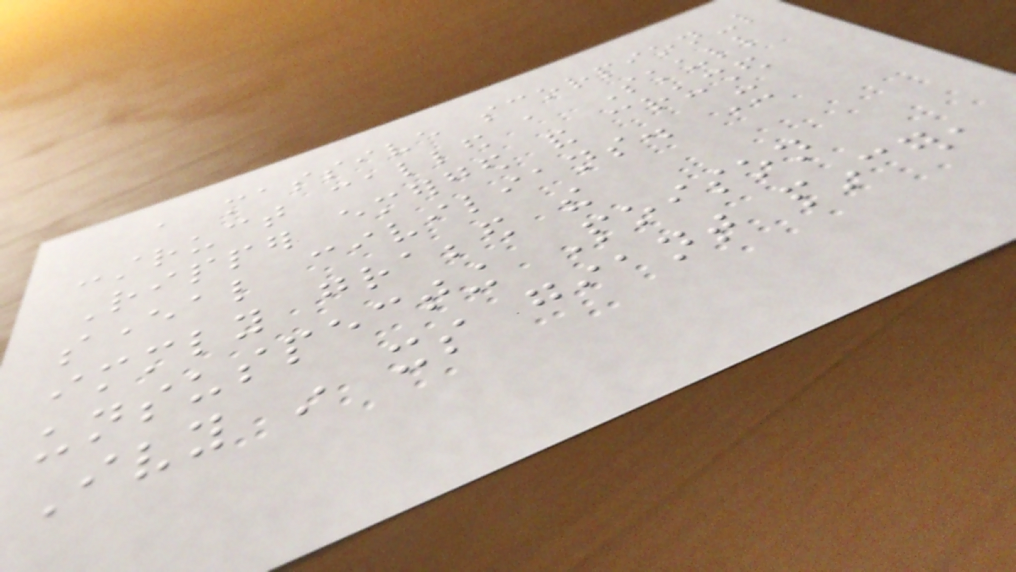a massive scorpion-like
construct called a Skull
Ripper emerged and crushed
several civilians. It
immediately grabbed the
unsuspecting Poison
Ivy in its giant pincer,
